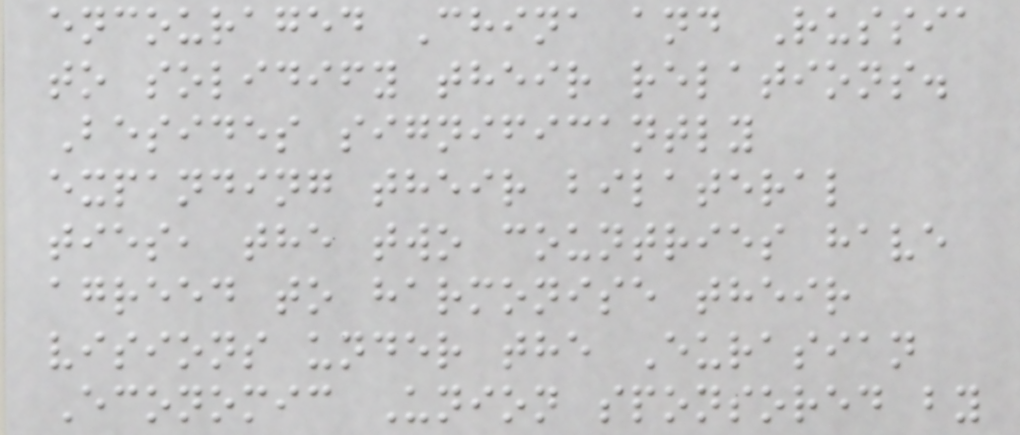encouraged China and Russia
to solidify their relations.
Besides significantly
expanding their bilateral
ties, the two countries have
agreed to harmonise their
visions under the Eurasian
Economic Union sponsored by
